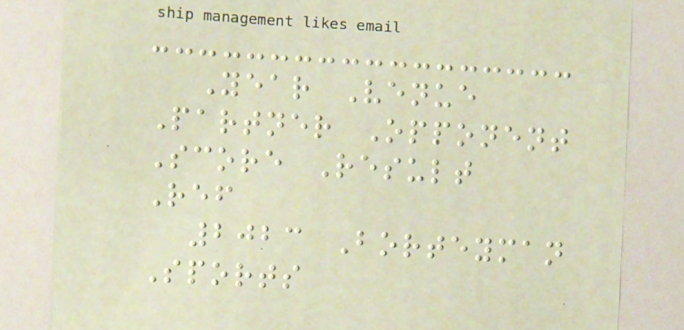Year Venue
Partner Opponent
Score Result
Ref
2023 Borteyman
Sports
